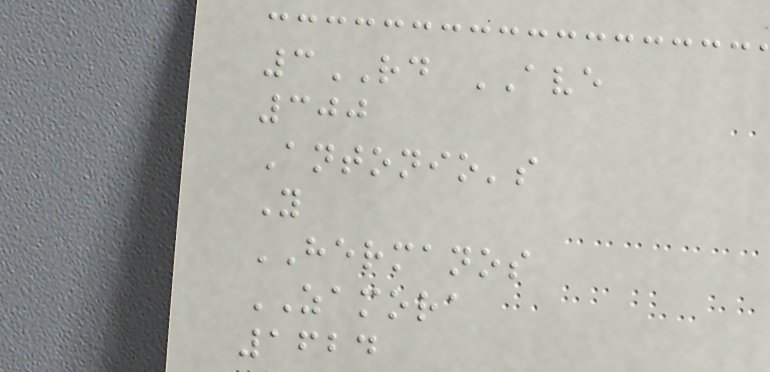3RD AVE
300
Antonio's
Y
HERMANOS
ZAMORA
1624
